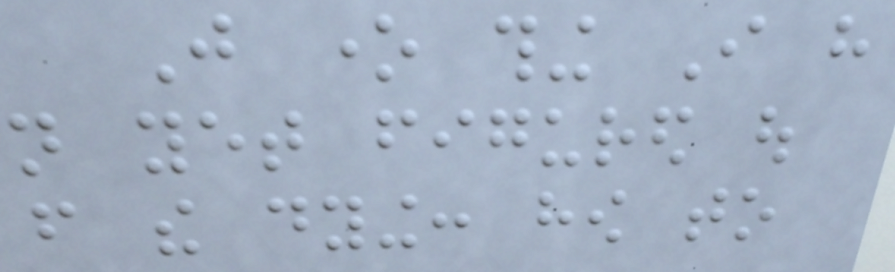Just one thing I have
not yet figured out
from the dying: how to
